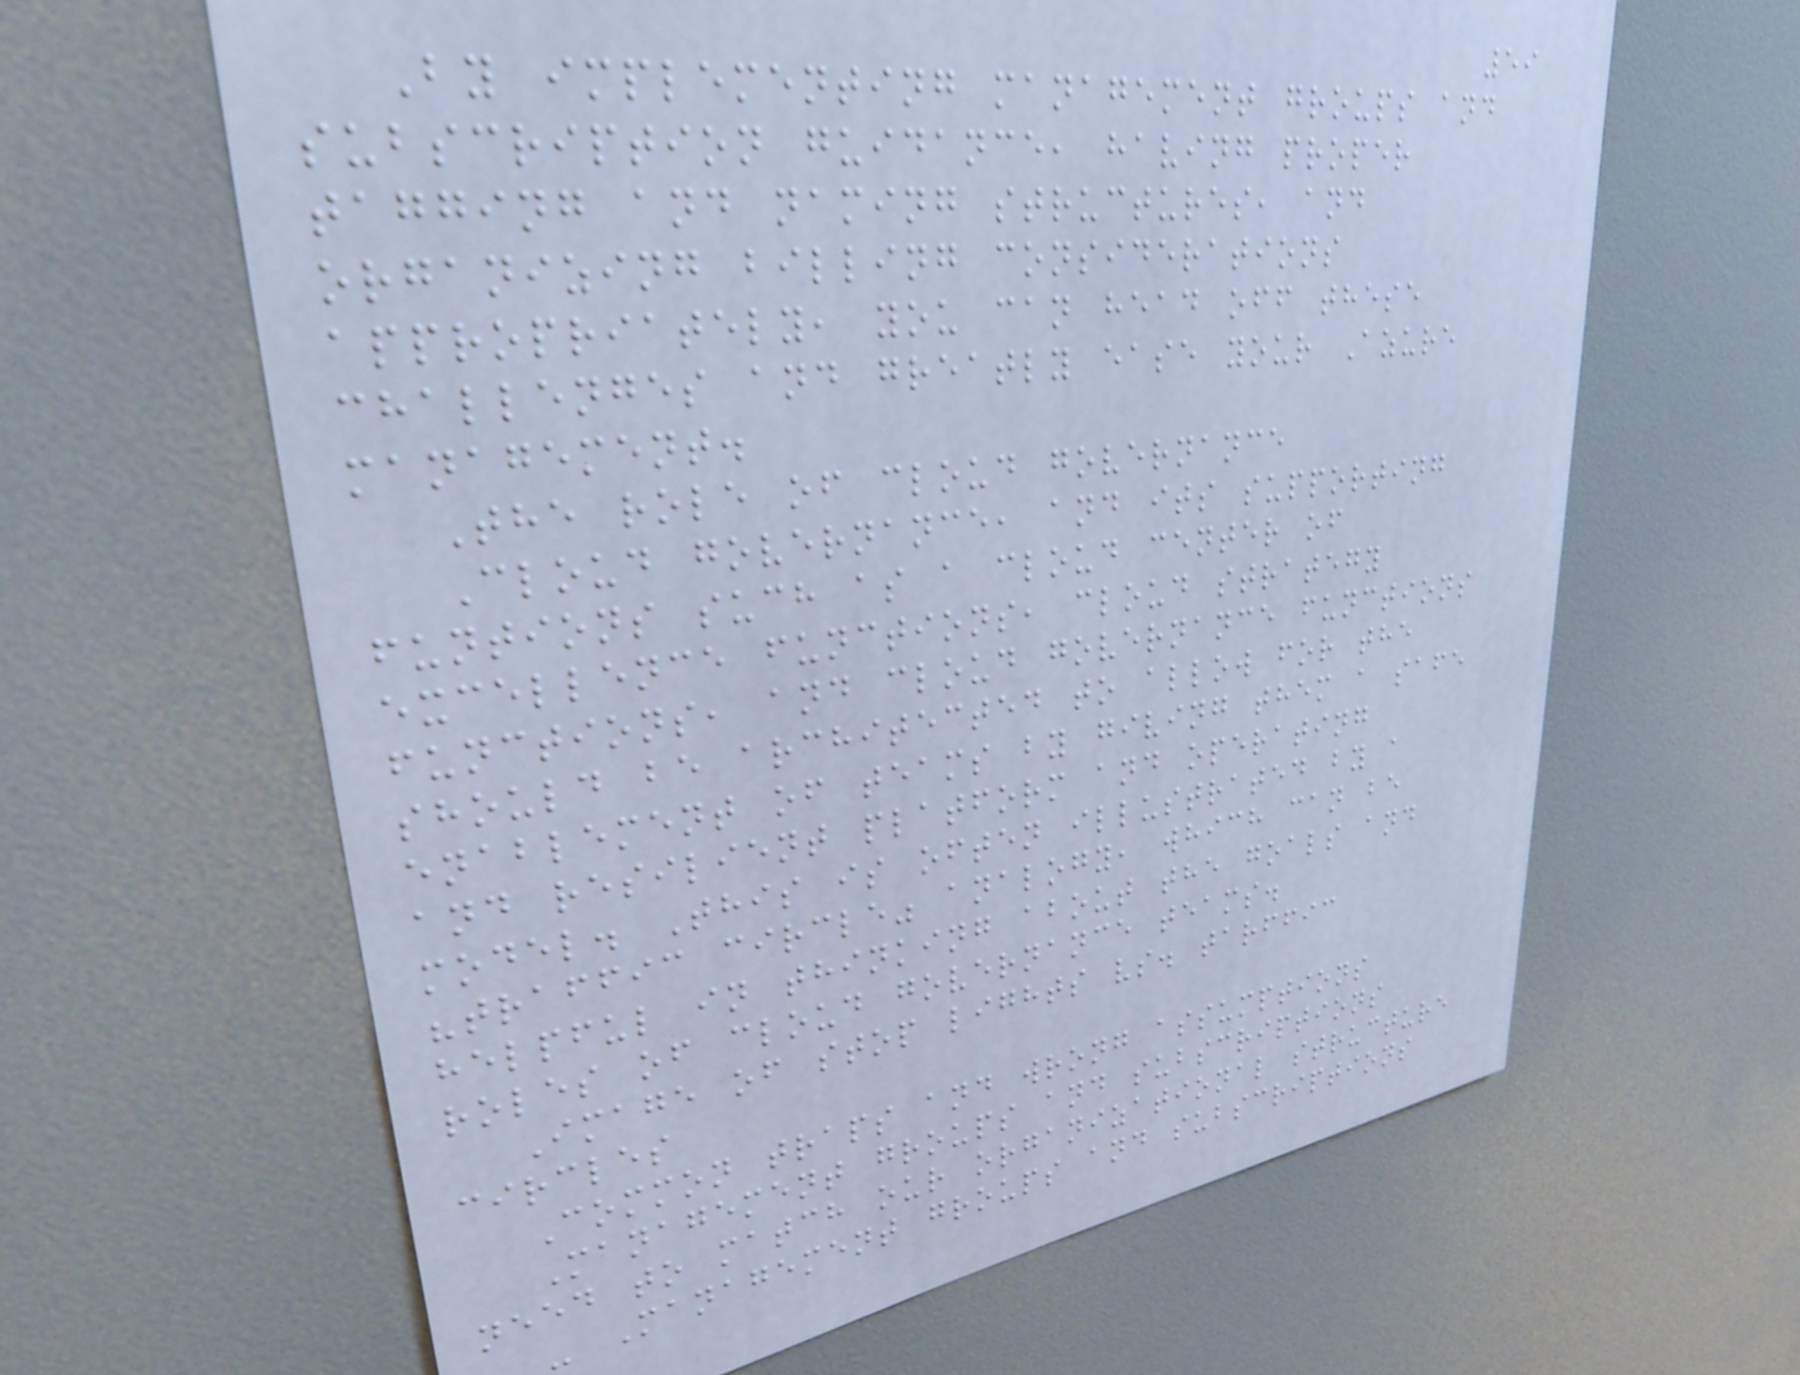59
By implementing management groups and
subscription guidance, having proper
tagging and naming structures, and
organizing billing considerations
appropriately, you can head off these
challenges and greatly ease your Azure
management.
The role of cloud governance
Cloud governance, and its supporting
funtions such as a cloud center of
excellence functions, cloud strategy
functions, and cloud governance functions
should be architected to allow for the
enablement of teams by giving them a safe
and resilient platform and operating
model. This is often illustrated by a
"traffic circle" analogy, which can be
helpful in thinking about the goals and
roles of cloud governance teams.
Image of stop lights vs. tarffic
circles
Common traps and wrong assumptions
Management groups and subscriptions
need to match our organizational structure
- Management groups and subscriptions
